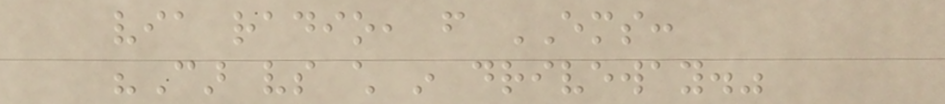via radio, from EMS:
"Car vs child in driveway."
